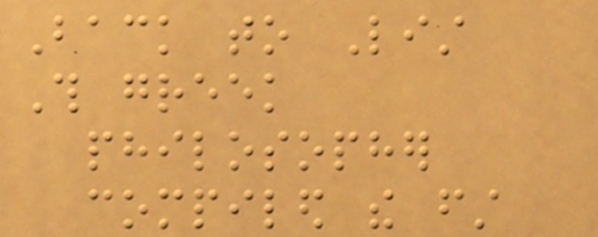Back to List
This greek
philosopher
compiled the first
